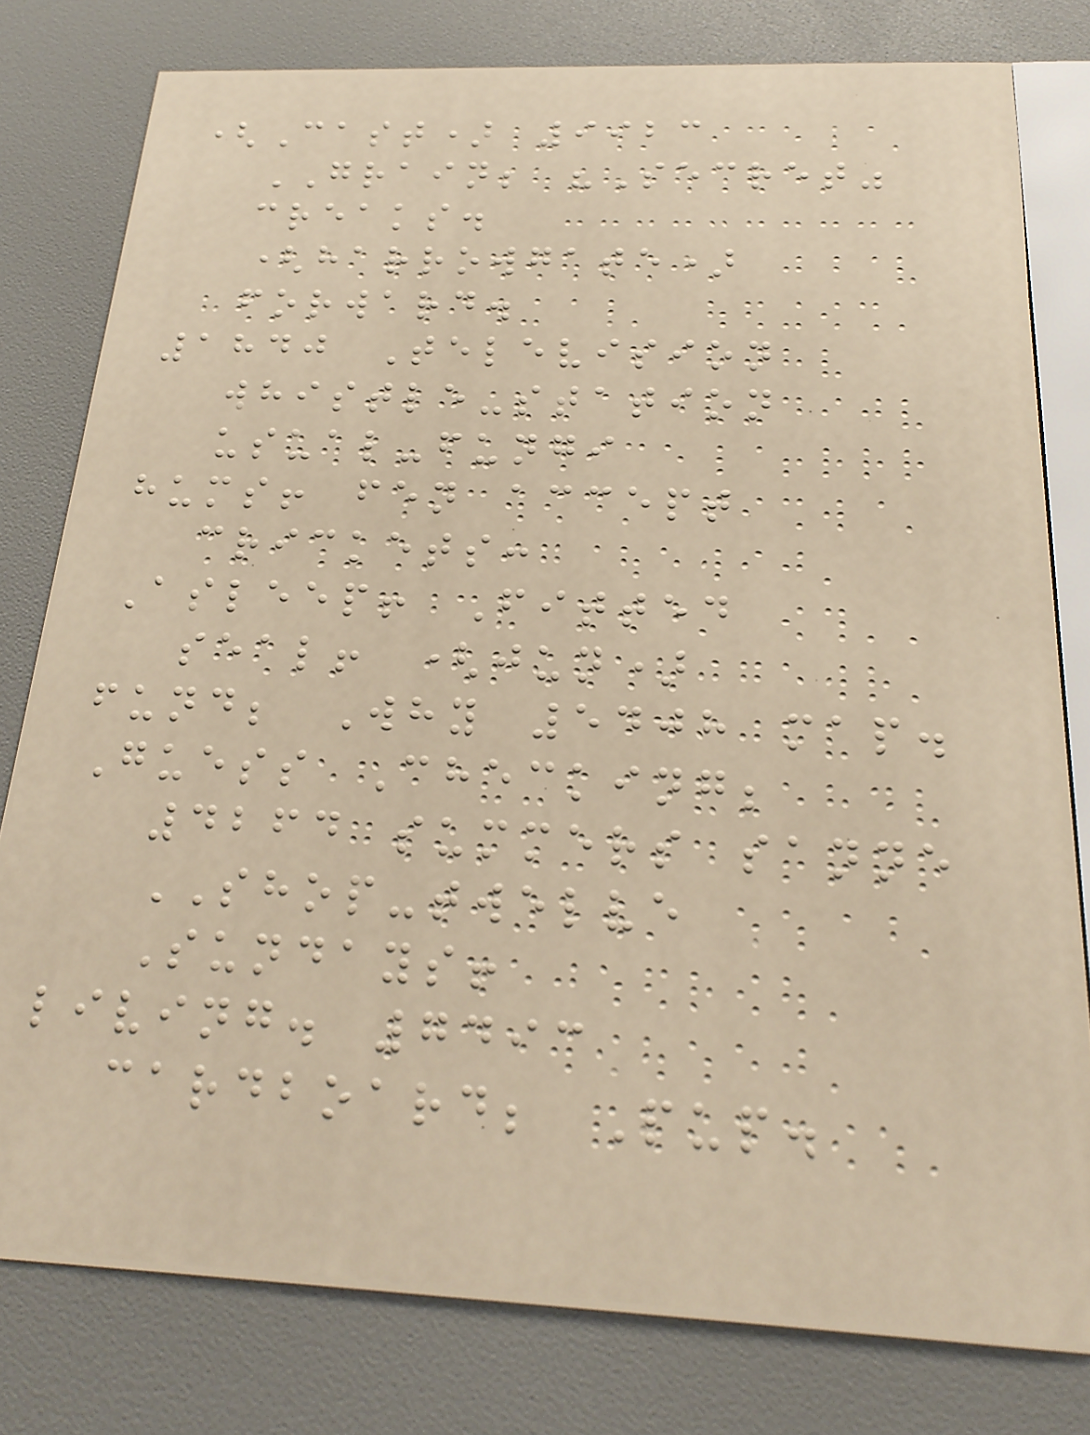(Cast) 9923
GRAIN; "Secret"
creaks.
(harrowgate)
forward.
1840 Television
whistle-station
usual-fungi
hums! fen accept
crickets:
Asleep! Fitted
seal! (jun)
fund; Why 5408 map.
Guess Checking;
4264 summers sanne
SHOP-twelve
Sundays!
living. 7493
cardboard; Pup.
